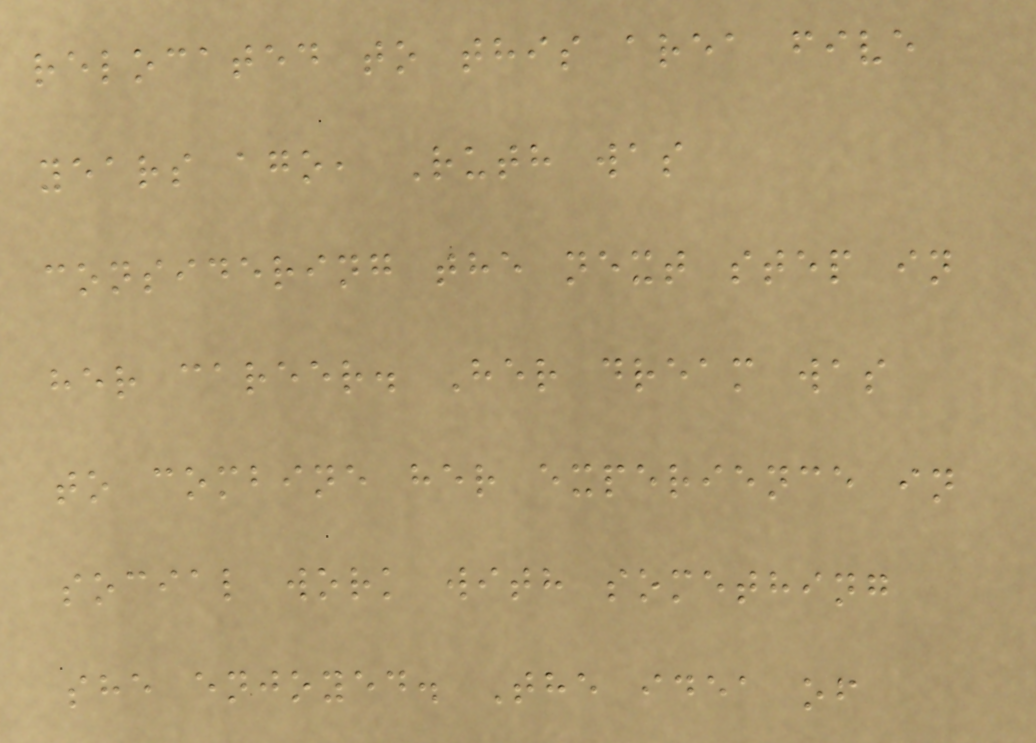relocated to this area five
years ago, Ruth was
considering the next step in
her career. Her dream was
to combine her experience in
social work with something
she enjoyed. The idea of
